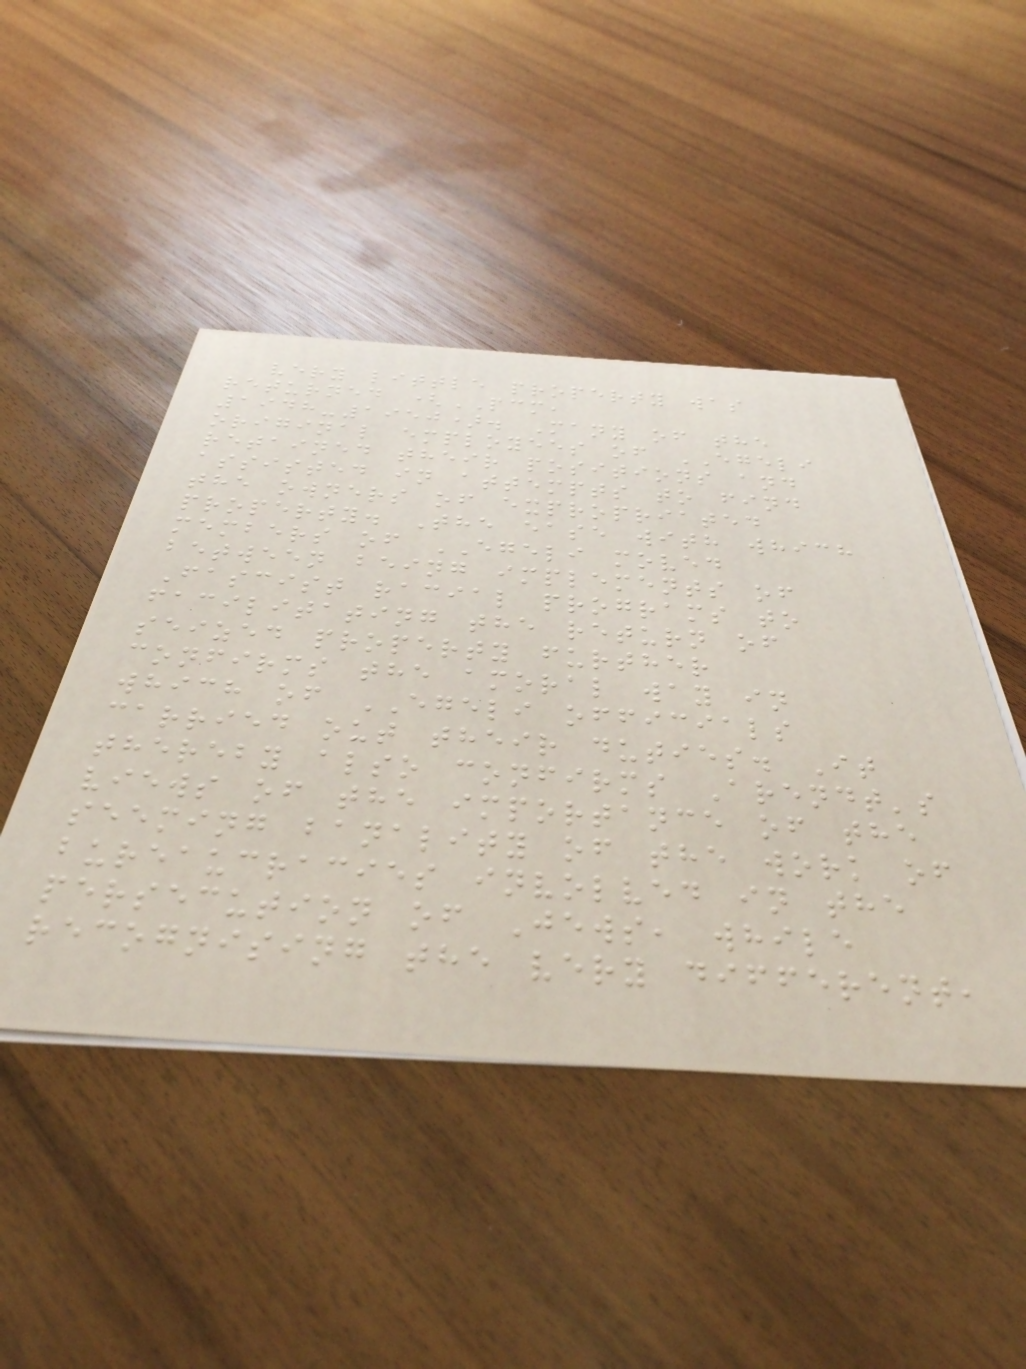very little property was
returned (PCM,
1948-1950). Many of the
original employees of EGELI
retained their positions and
assisted in attempts to find
the owners of expropriated
property. The ease with which
members of EGELI moved
between being implements of
Fascist racial programs to
facilitating the return of
seized property further
confirms the amoral way in
which of EGELI officials
carried out their duties. It
thereby also confirms Arendt's
views of the importance of the
seeming banality of the work of
bureaucracies involved in the
persecution of Jews, while
recognising the very different,
